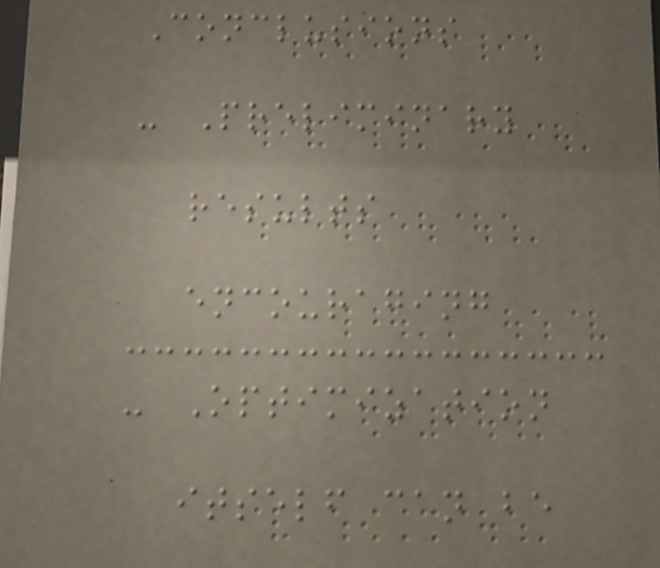Conclusions
- Preliminary
results
encouraging
- Optimization
itself can be
